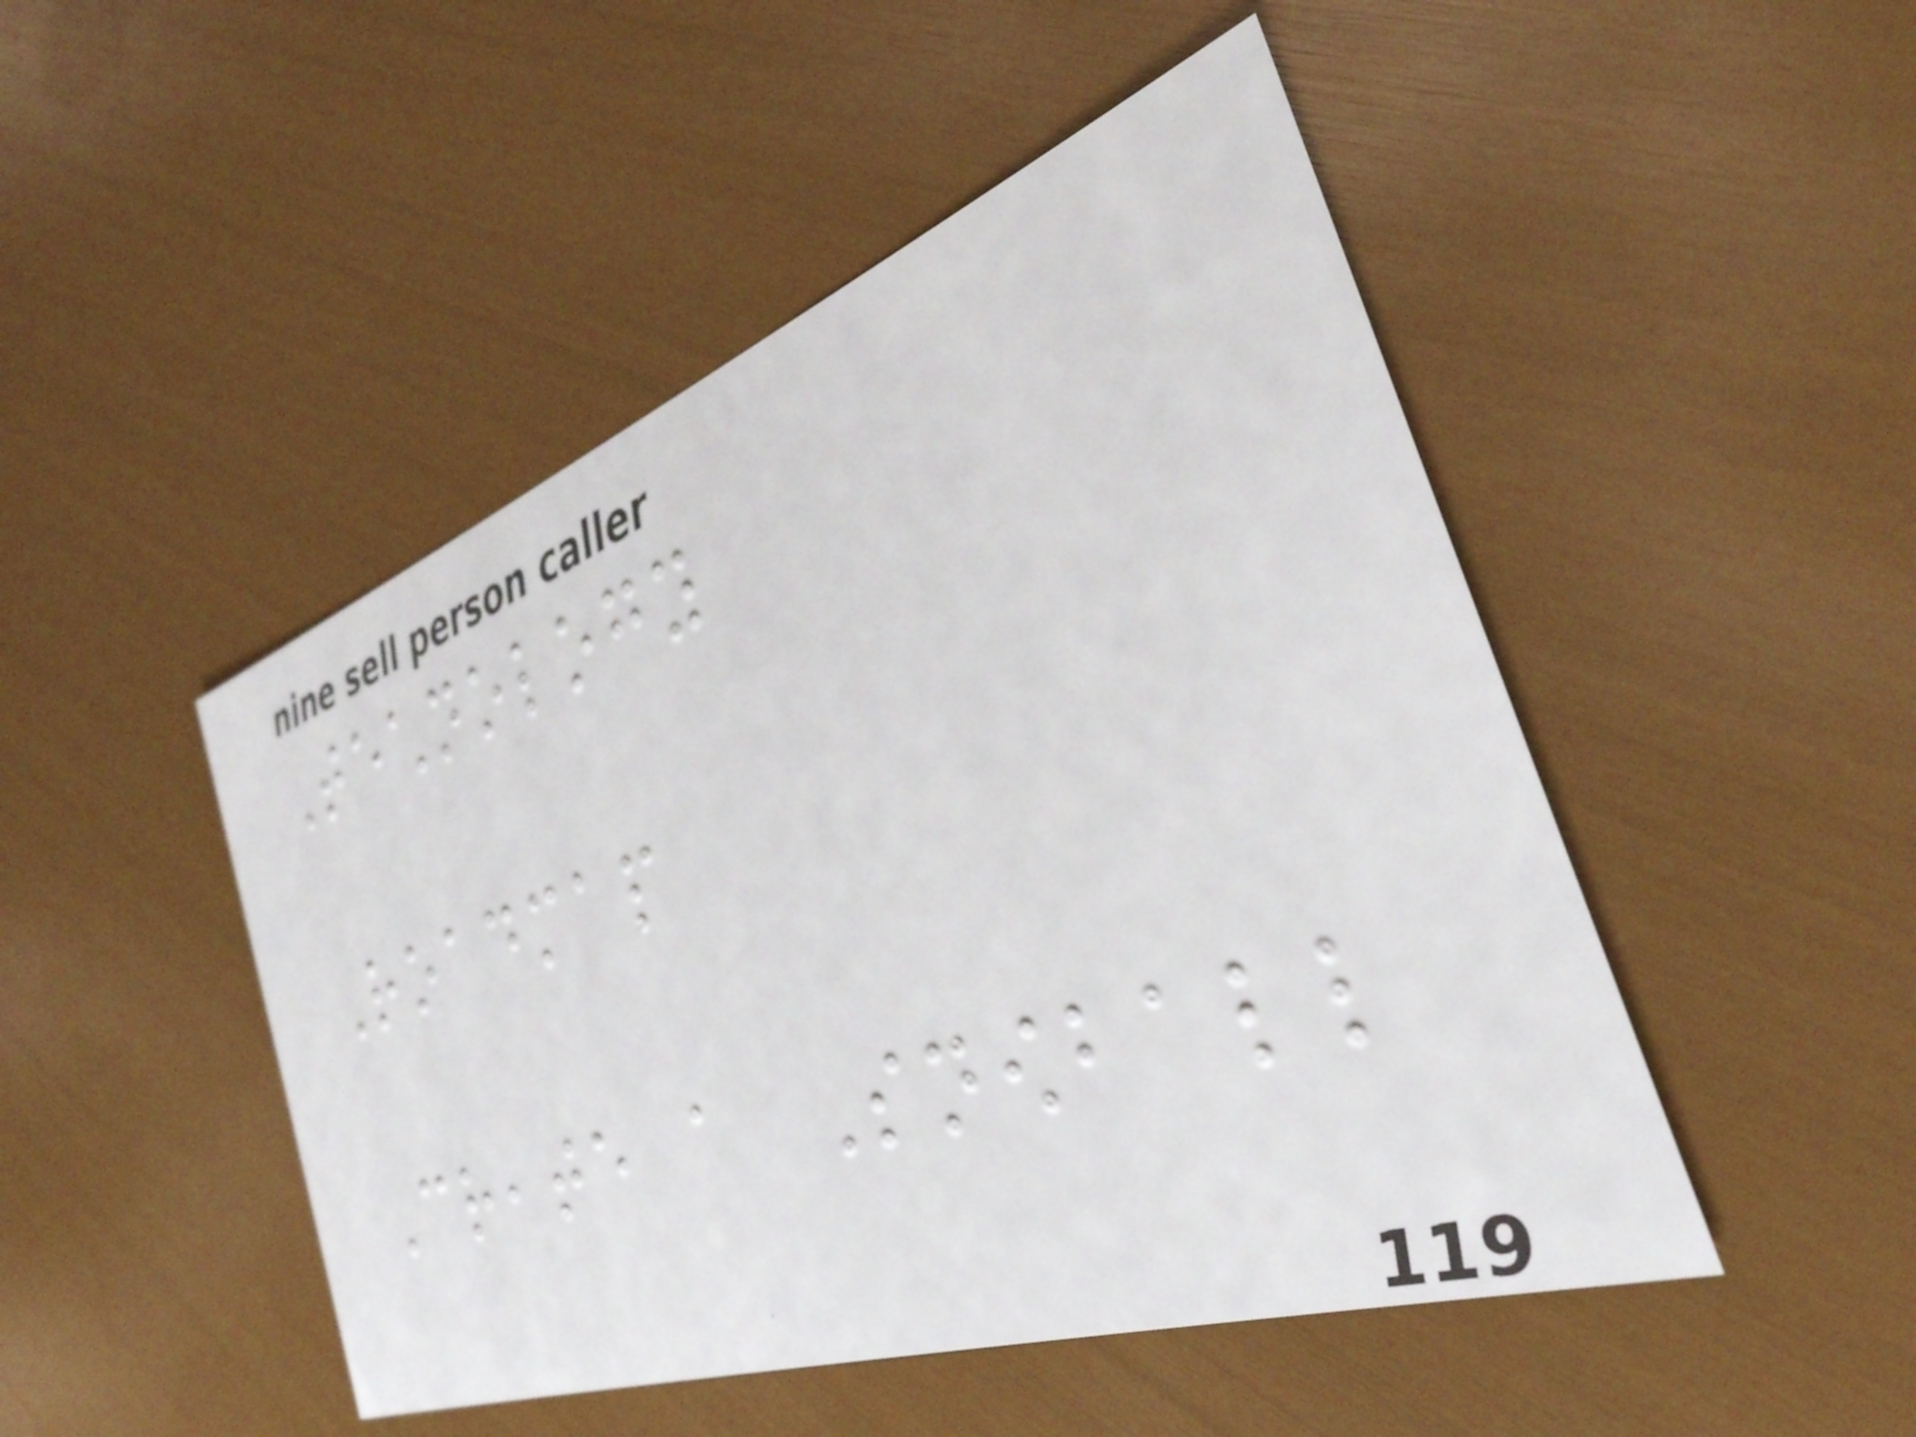Technology
Roadmap
Create a Snowball
